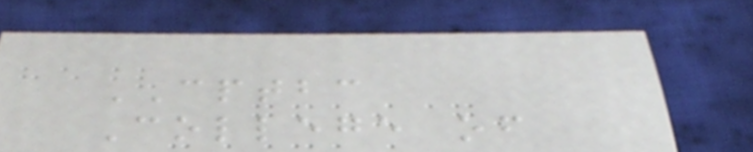CPTBC
College of
